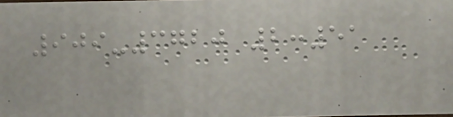909-3720 2:51
